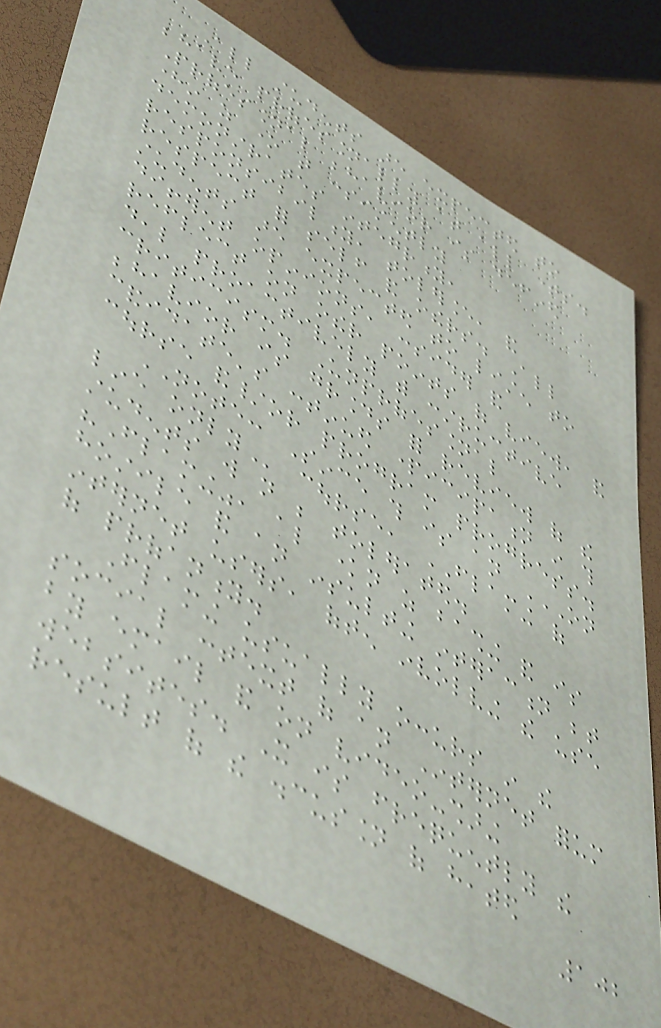All students are expected to
behave professionally at all times.
Professional behavior is defined
herein as one that consistently
demonstrates integrity,
responsibility, tolerance, and
respect for self and others. All
students are expected to listen to
different opinions, consider and
reflect on other points of view, and
deal proactively with constructive
criticism. Unprofessional
behavior is grounds for review of the
candidate's continued participation in this
course and/or program progress.
NOTE: Since this is an ON
LINE ONLY course, FLAMING of
students will not be tolerated.
"Flaming", also known as bashing and is
hostile and an insulting interaction between
internet users, often involving the use
of profanity.
Flaming usually occurs in the
social context of an Internet forum
by email and on video-sharing
websites. It is frequently the
result of the discussion of heated
102
